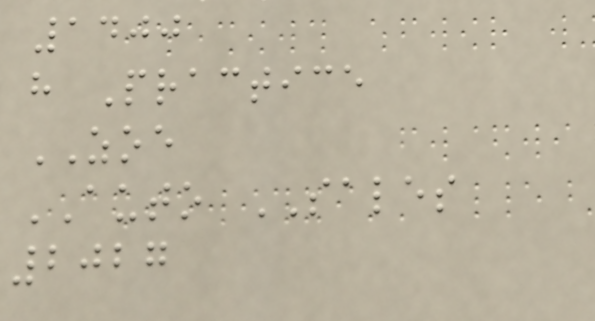1400
h Practice
ZOE
AUTO SALES
2027
